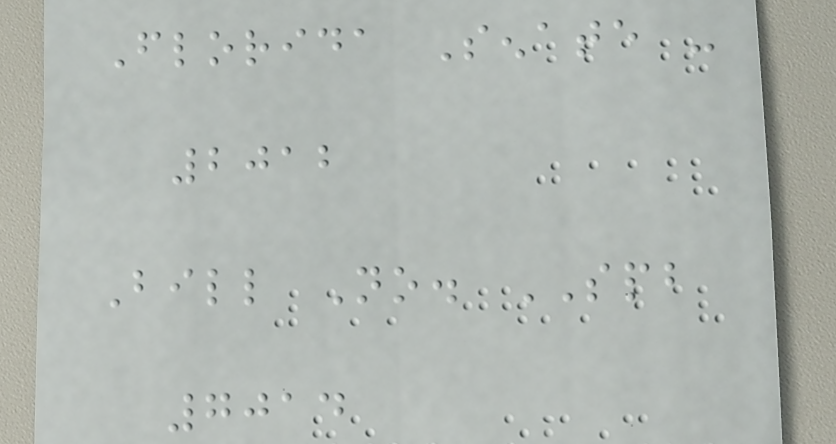Florida Senate -
2012
Bill No. SPB
7014
